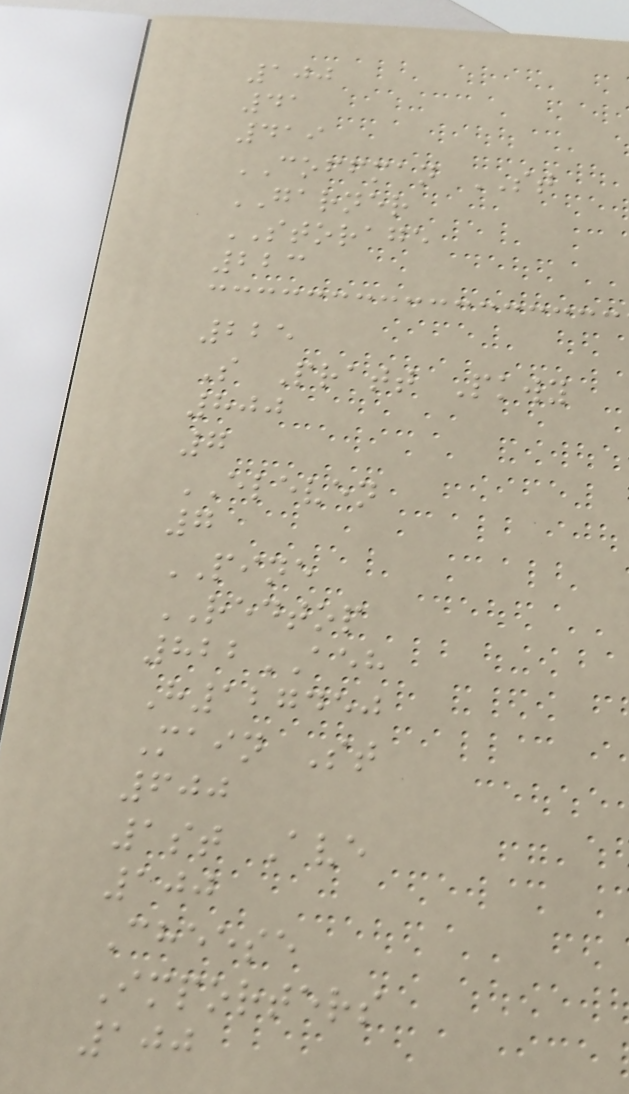100
41
419
COFFMAN ST
GARNER
STORAGE
223
225
S Pratt Pkwy
800
7
ELEVEN
7
PINE
REDTOP
822AEH
H127450
Main St
600
1st Ave
100
Cheese
Importers
100
